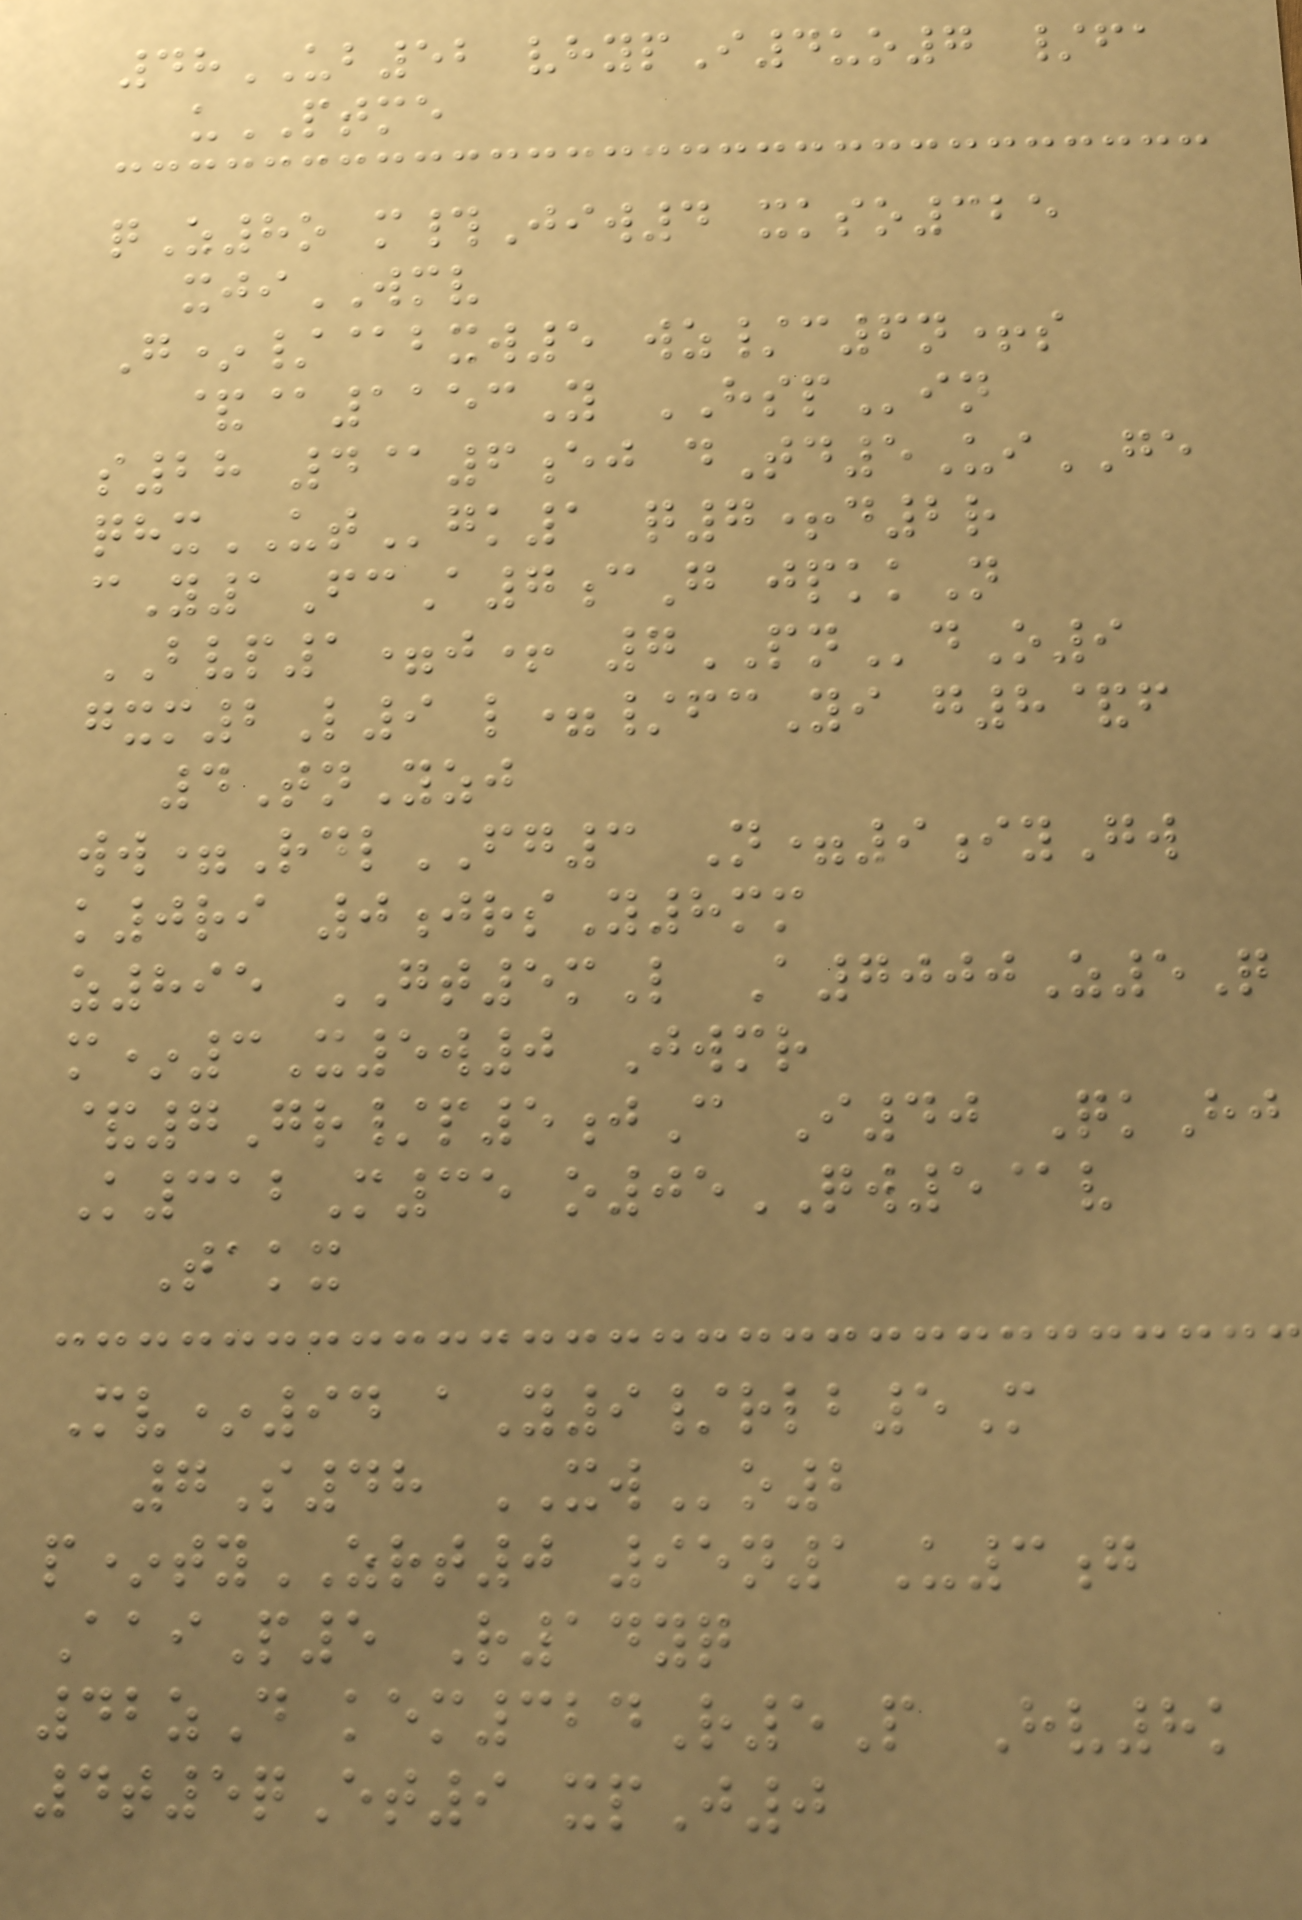48UB52 vhypI4uo7 /fa
uPTME
qZ8o m#Jiw4 xkso325
xjiWMV
G*/@bxw5 wz/c6n+s
&@1153Y HSPin
s28 4@6ej dTd5UiGE
qhxUTgk1 q7+d2r
cY1FcA7cG jpkkN
BVP1=j+ 7PNdO9
gxm2L9 l=/fcYi g8&f
4TnYzj
ww=RdlFG3 N=9iyGw
k0ri 0jrsY8mm
z895 GT5mL A7000Z5Q
m*3X5w0 Jwmr
&7Gr/p5jC I40 QkHj
K312M35 o05QW5@v
Takx
Mv*94 aY9/rlb5M
7S48 XWo2
p*tyZRT0 95n1U3g
AaiP5 R14yq
42zD kem324R5P Hv8k
4t5qEt9 xpJ0
